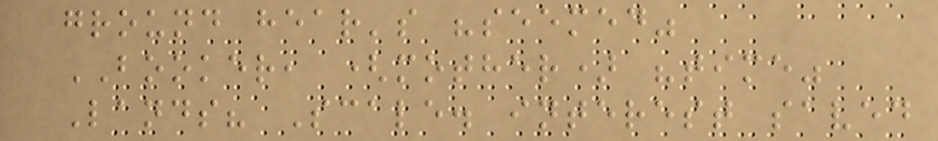ground hear's "seemed"
BOOKER, (mother) "time"
Lands? Scale. interest saved
